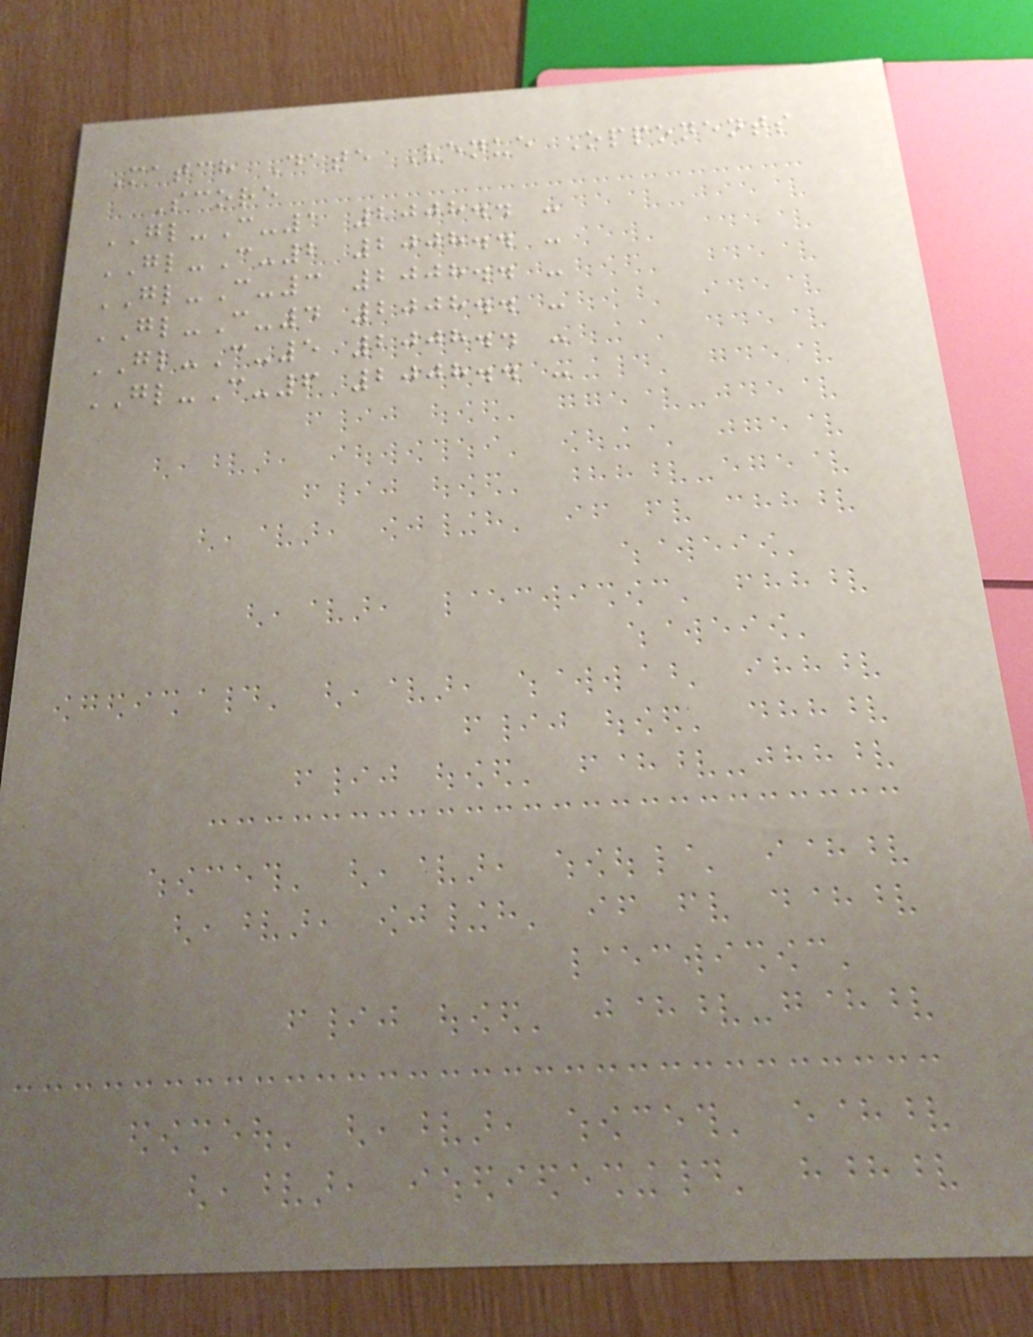Match Date Venue Opponents
Score
GL-C-1 2008.. -
GL-C-2 2008.. -
GL-C-3 2008.. -
GL-C-4 2008.. -
GL-C-5 2008.. -
GL-C-6 2008.. -
